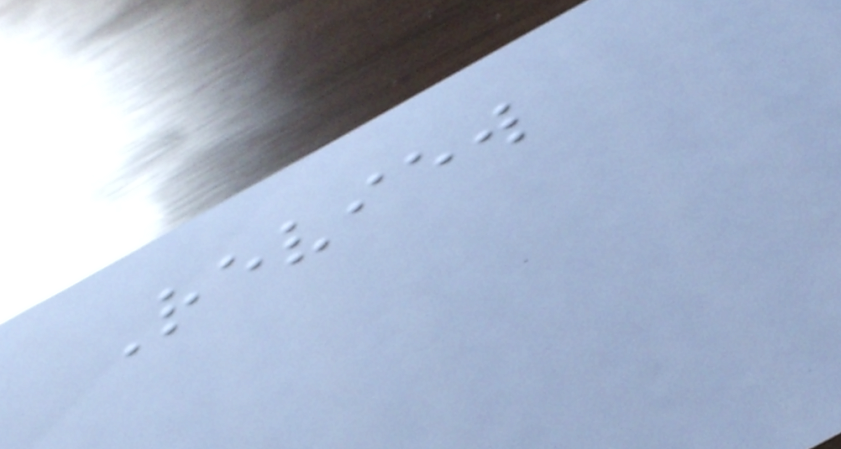Review
